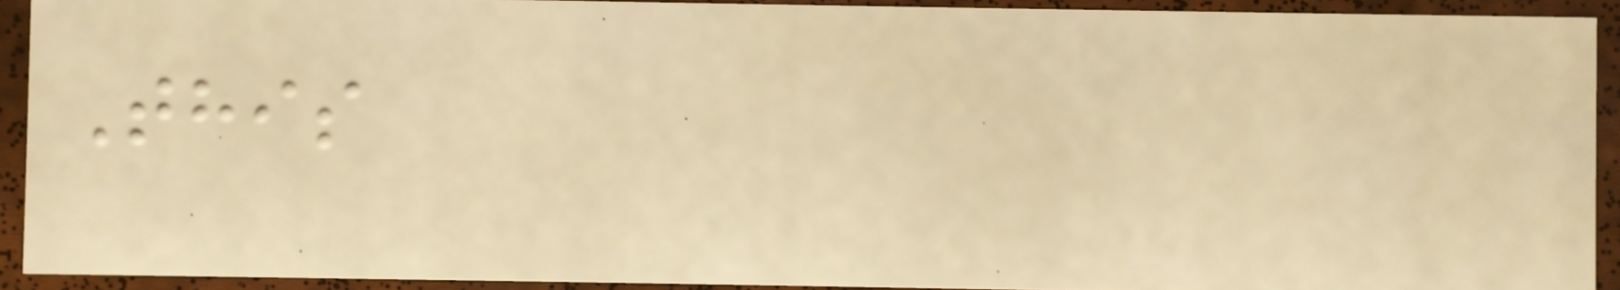This
